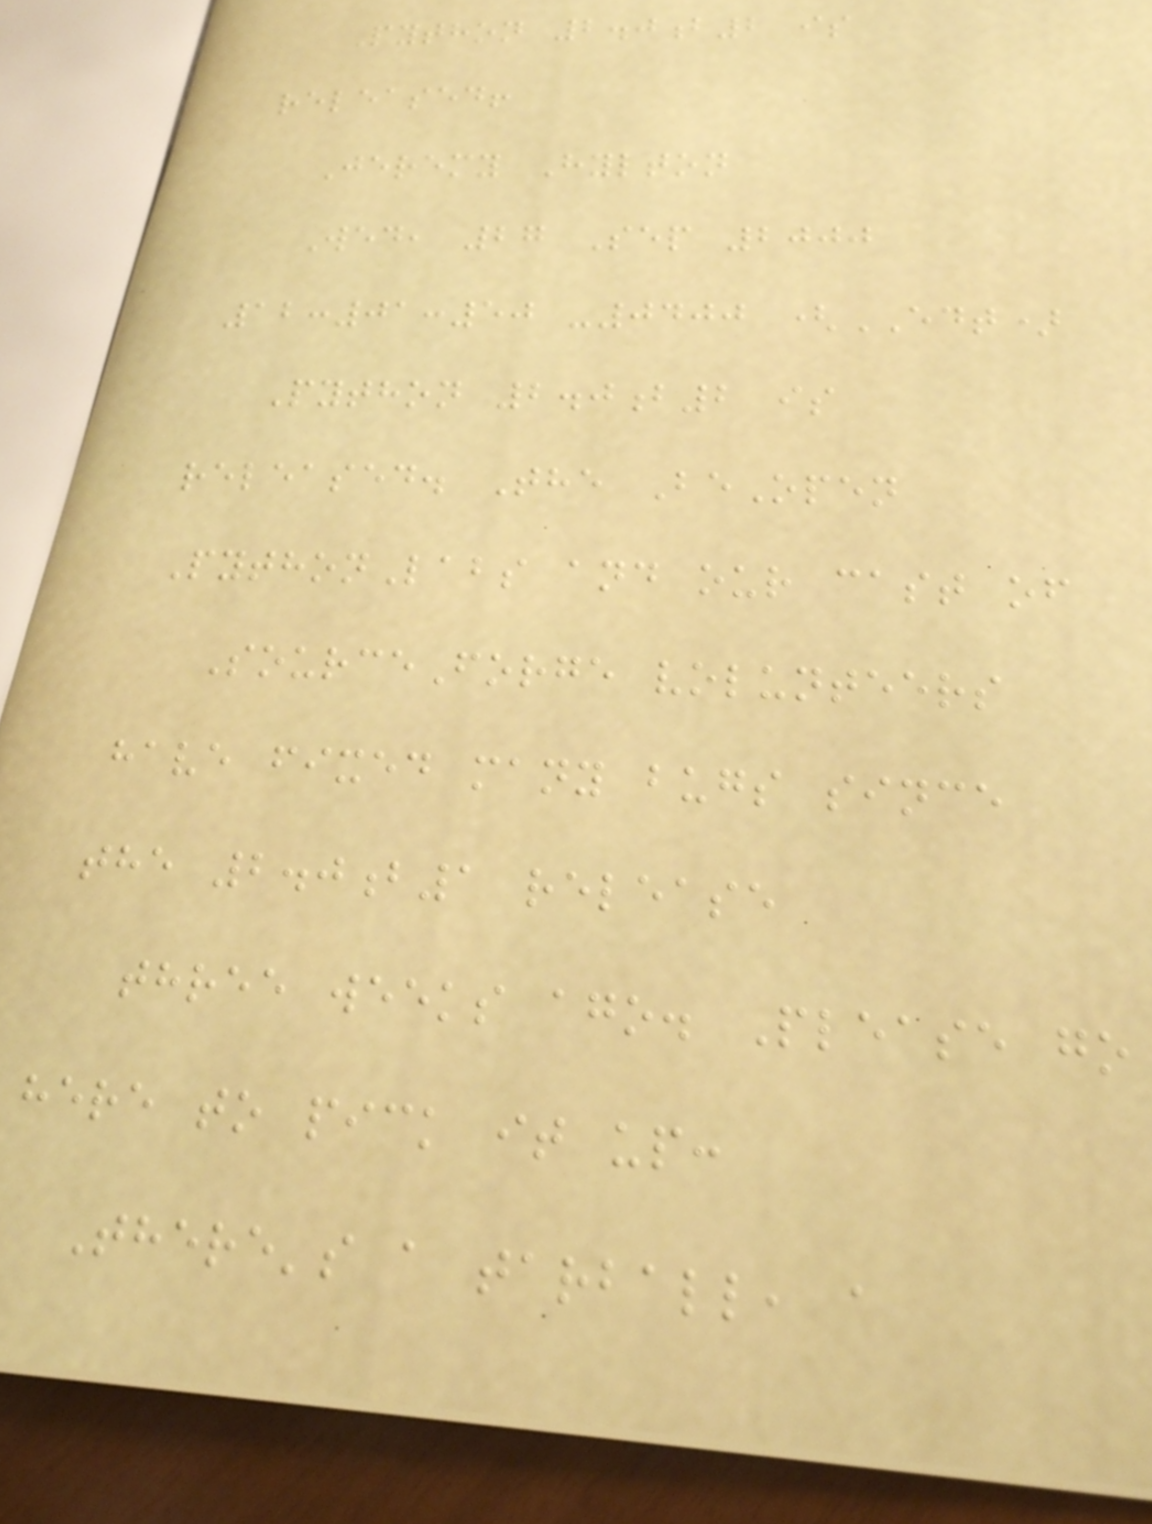Python 2.0b2 is
released!
Jeremy Hylton
Wed, 27 Sep 2000
12:01:50 -0400 (EDT)
Python 2.0b2 is
released. The BeOpen
PythonLabs and our cast of
SourceForge volunteers
have fixed many bugs since
the 2.0b1 release
three weeks ago. Please go
here to pick it up:
There's a tarball, a
